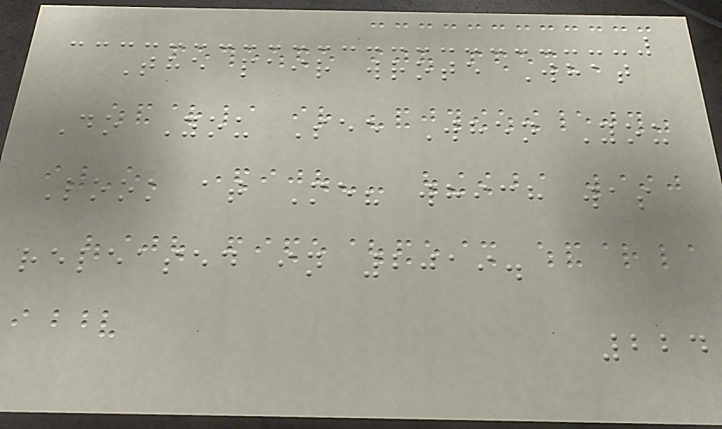The pair wrote What
Do You See When You
Look at Me? which was
released in 2019.
224
